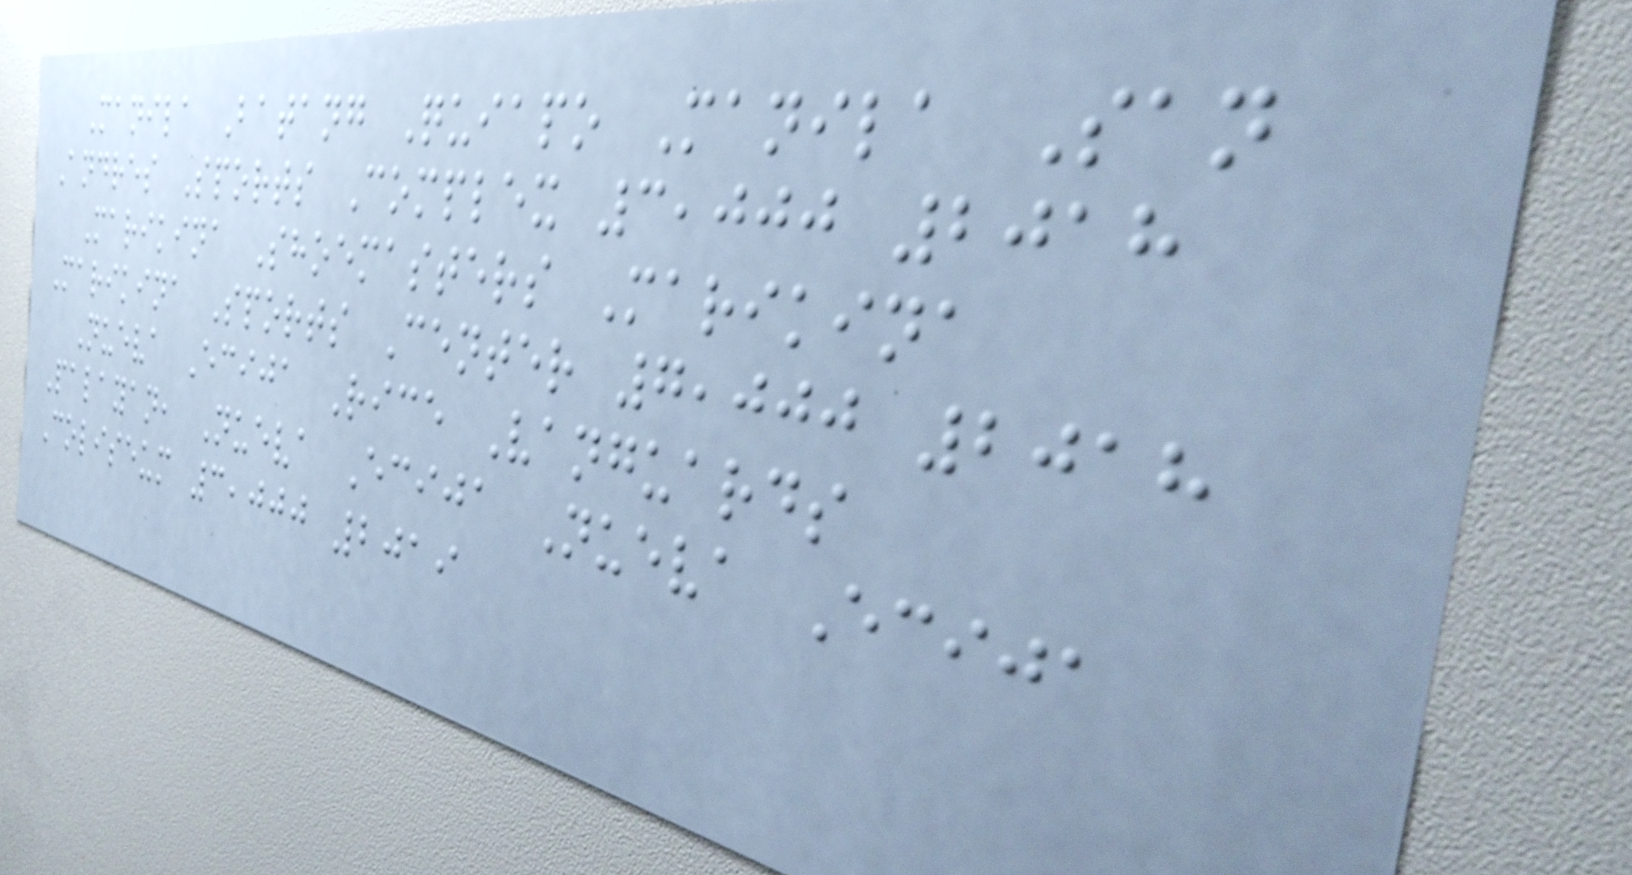Manila Batang Quiapo Manila San
Andres Sports Complex 3,000 2018
Marikina Shoemasters Marikina
Marikina Sports Center 7,000 2018
Nueva Ecija Rice Vanguards
Palayan, Nueva Ecija Nueva Ecija
Coliseum 3,000 2019
